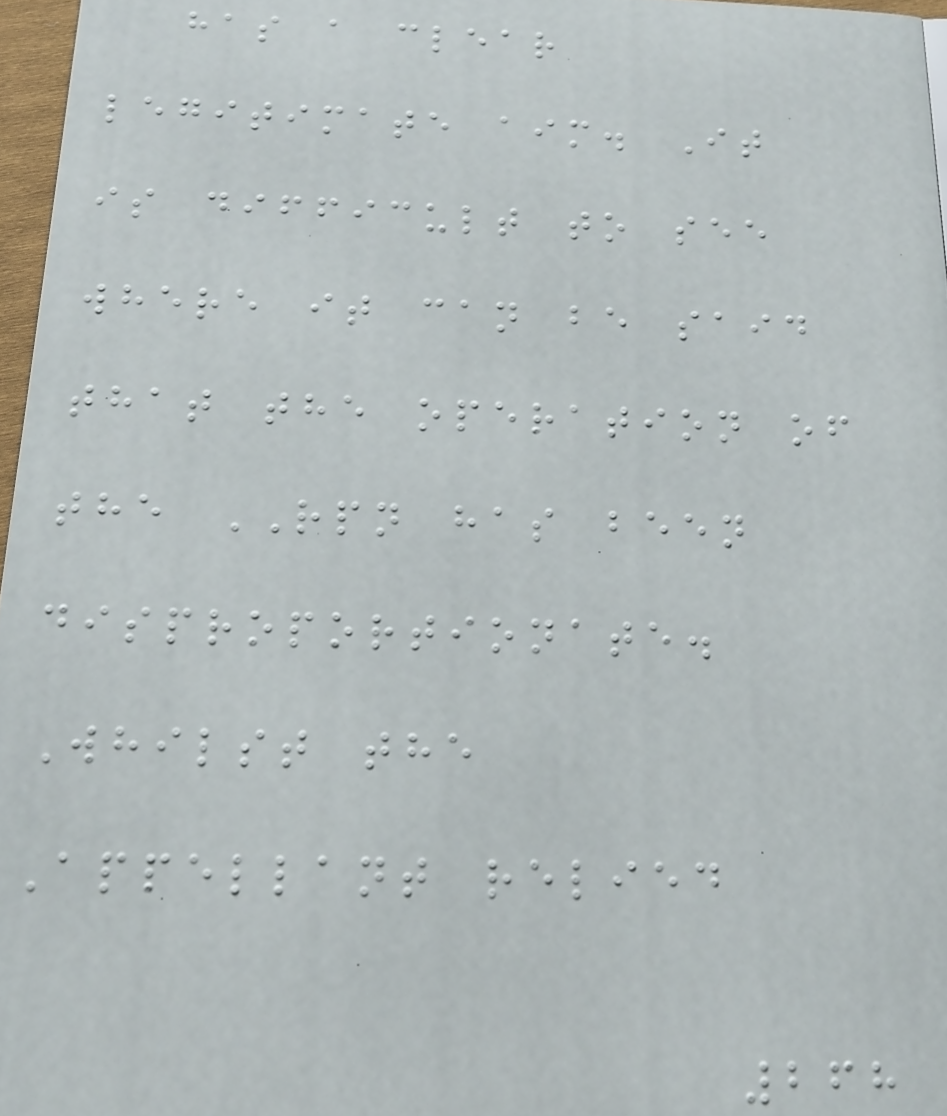has a clear
legitimate aim. It
is difficult to see
where it can be said
that the operation of
the RPN has been
disproportionate.
Whilst the
Appellant relied
268
